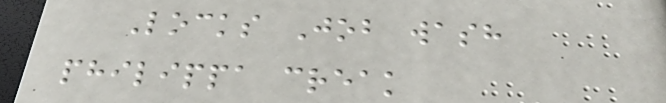Locks Job wash
philippa creak
